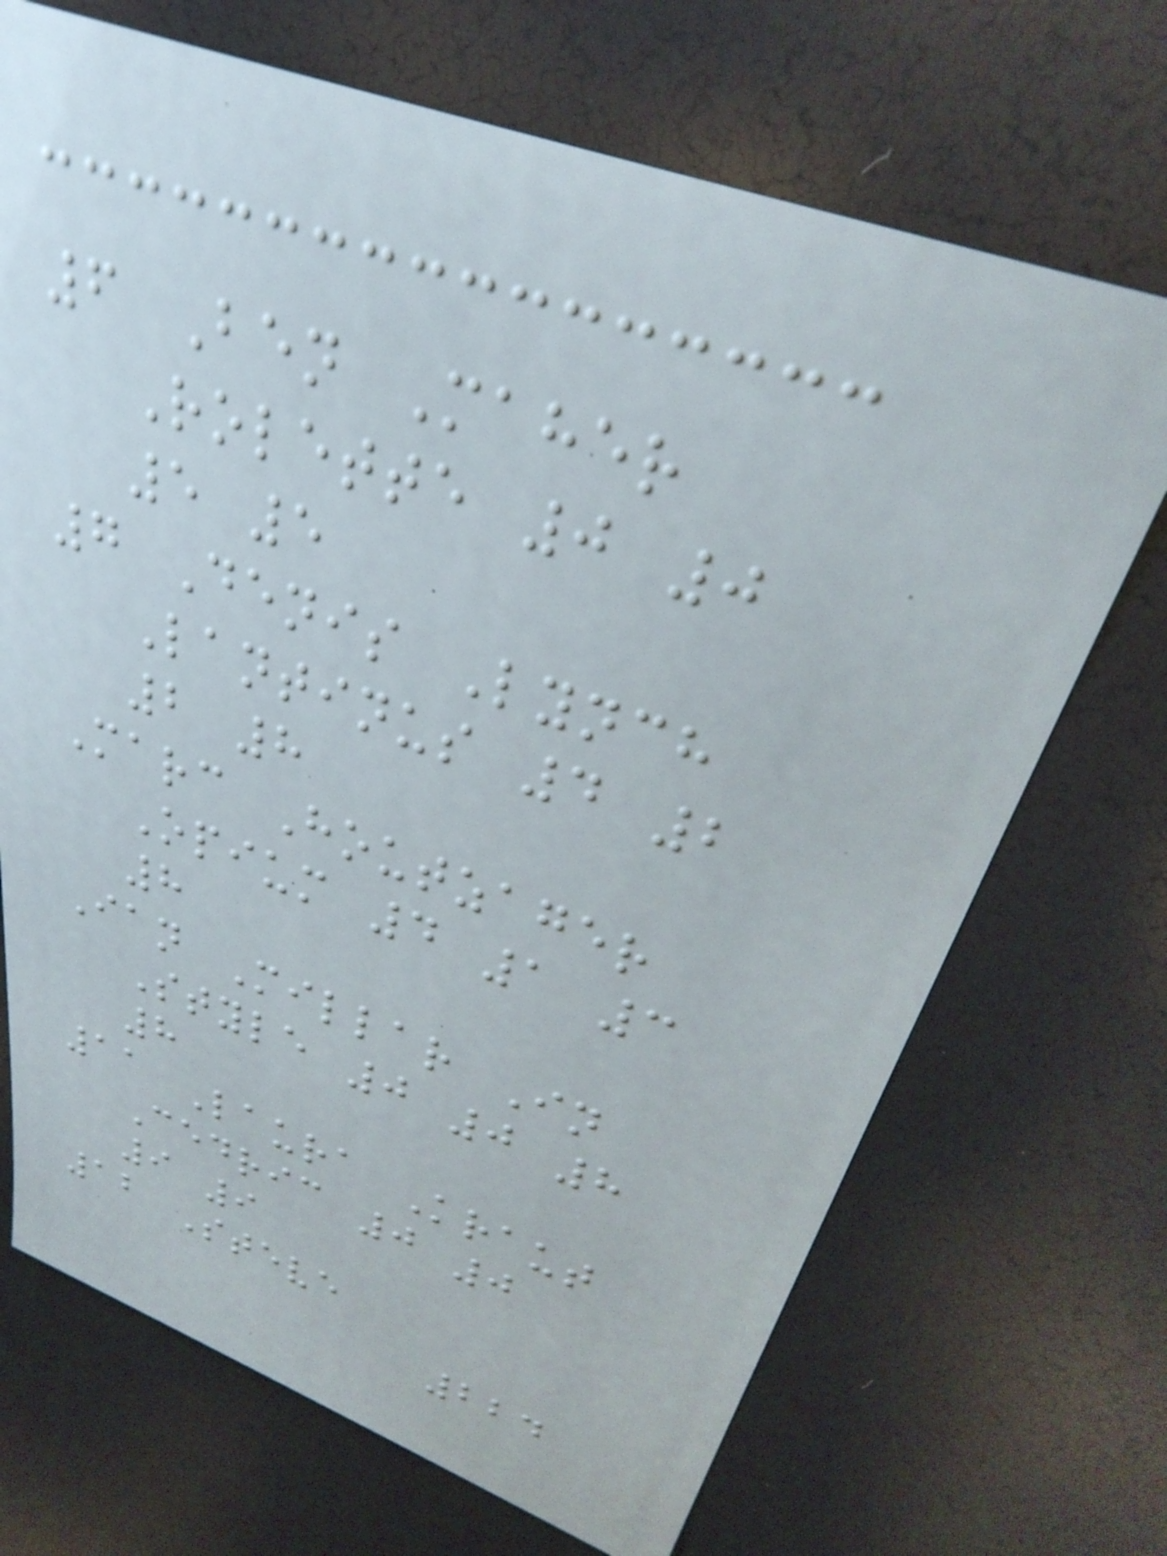6 Ben Maher
Rolette 0 0
5 5
7 Denis Lynch
Lantinus 4 2
2 8
Marc Houtzager
Opium 4 1 3
8
Ian Millar In
Style 0 0 8
8
11 Laura Kraut
Cedric 0 0
9 9
12 Steve
224
